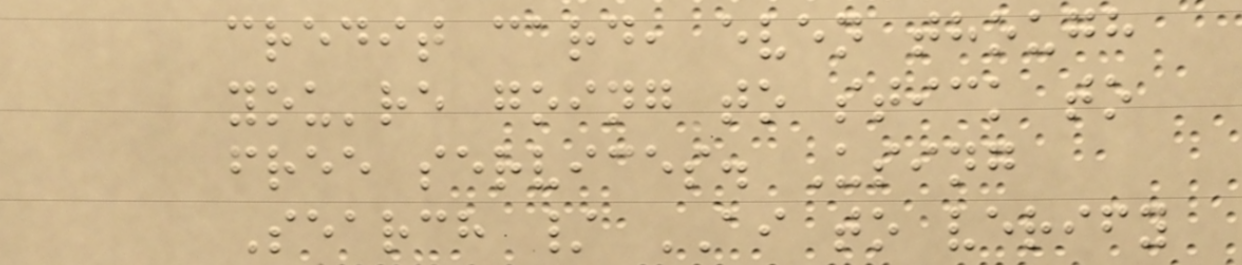credit card, even though
you're going to stick to
free services. Using
Search / AI to verify
